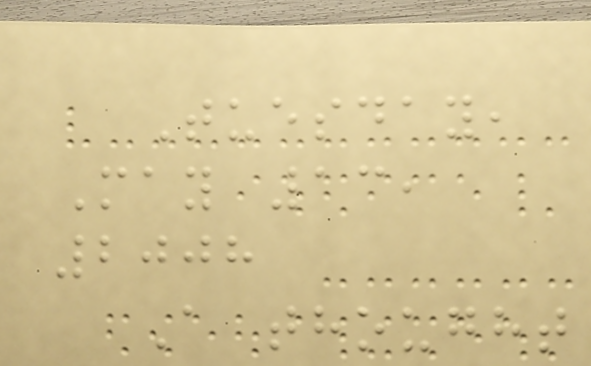Tuesday,
May 13,
2008
A thought
